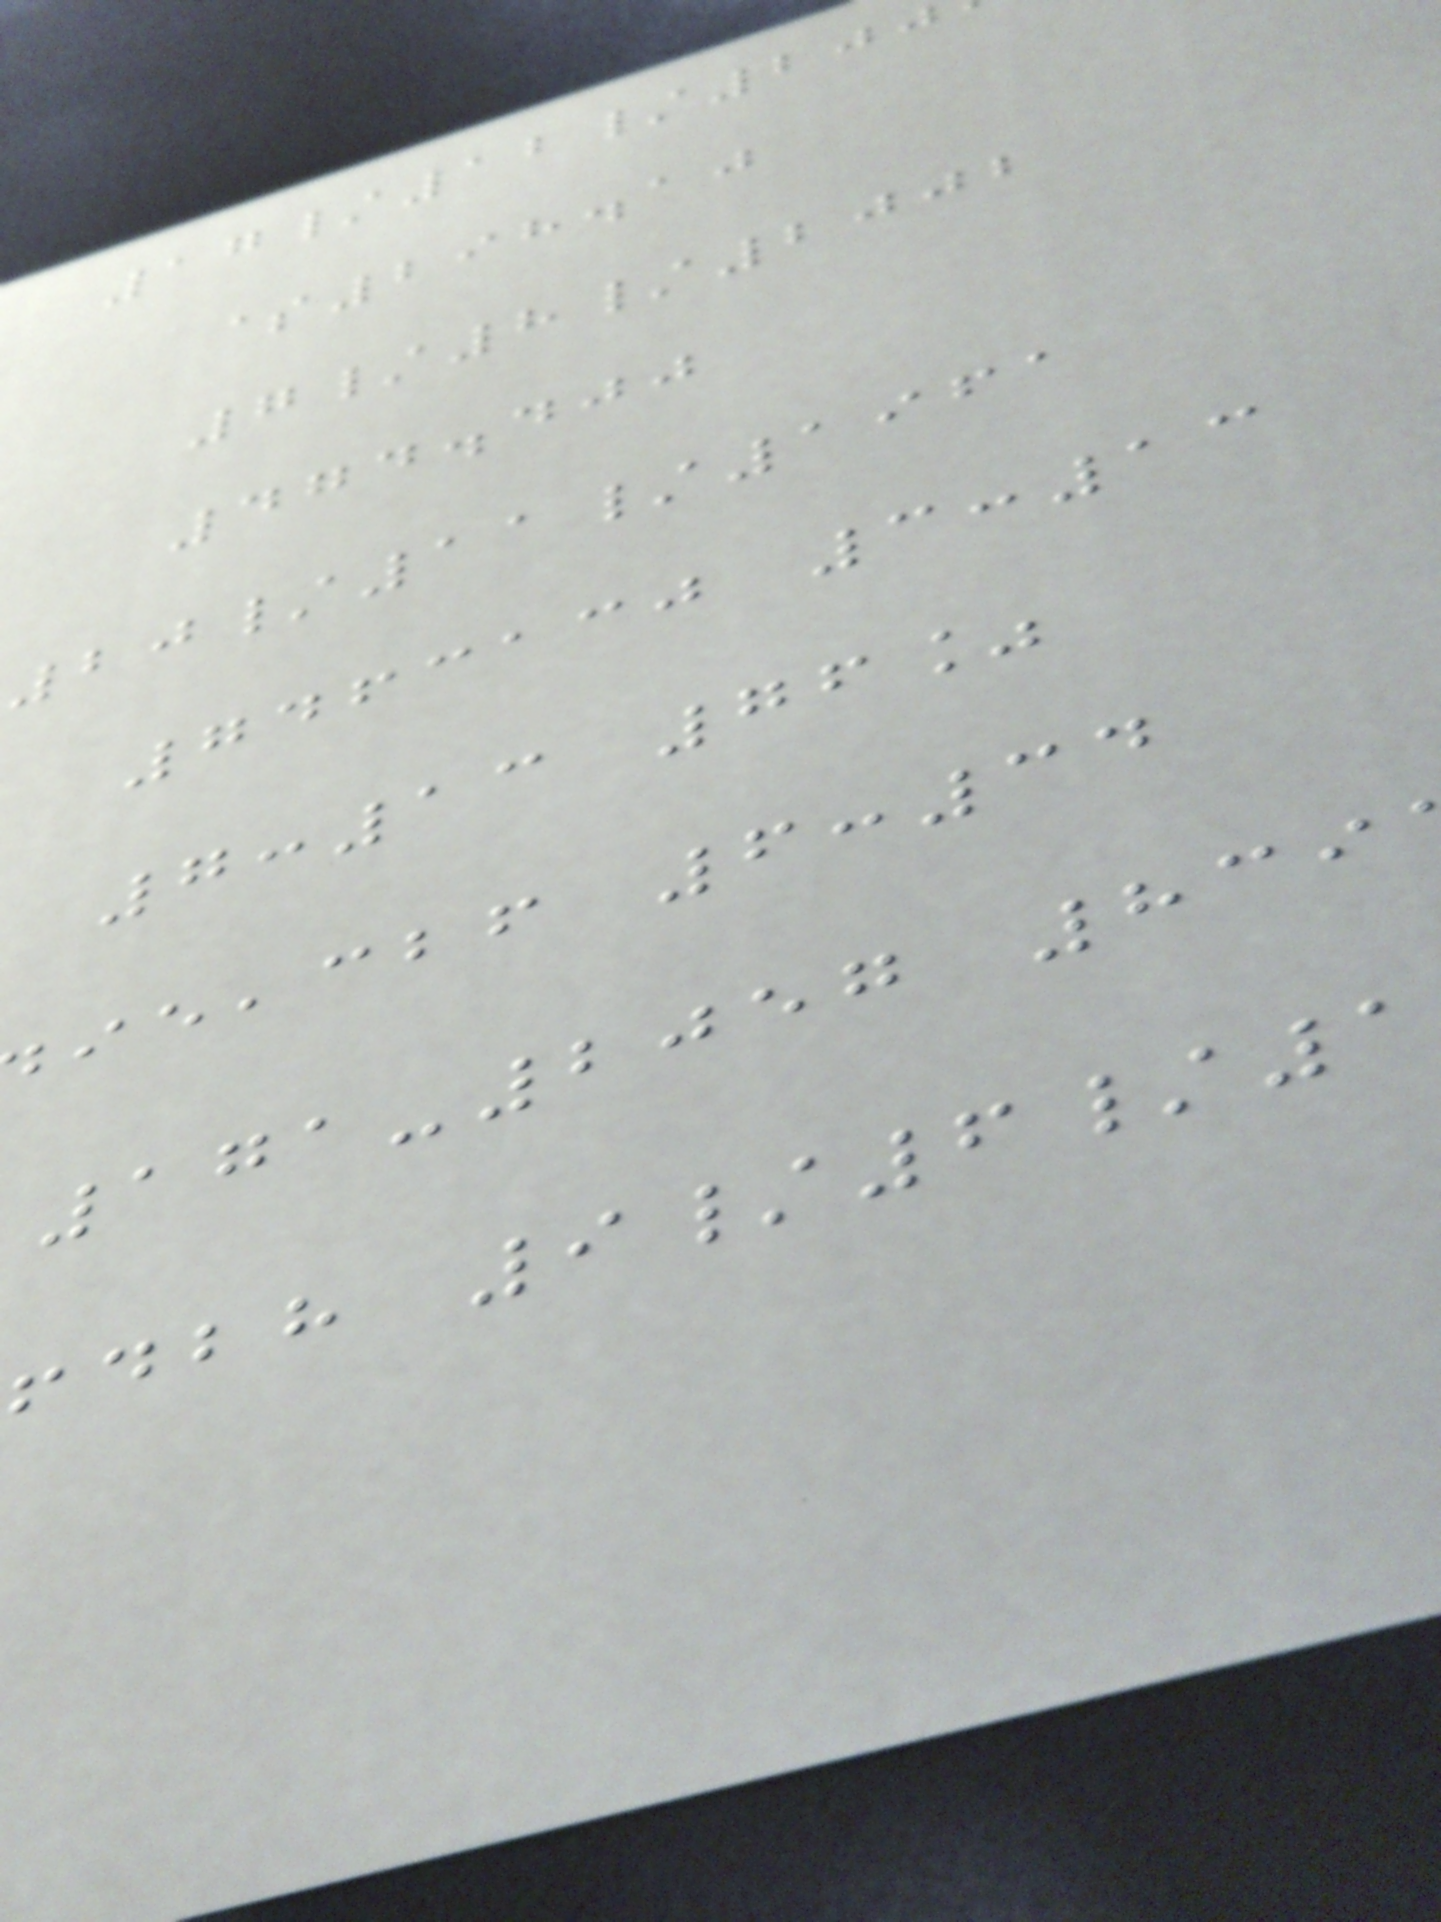17/12/200
$298.10
7/8/2002
474.400
20/11/1961
7463130 3:13
7:13 76%
,cbf 6:34
171-2057 839
fdbh 9/6/1
